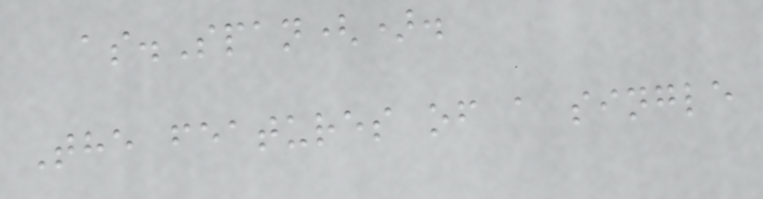as.Span().
The features of a single
